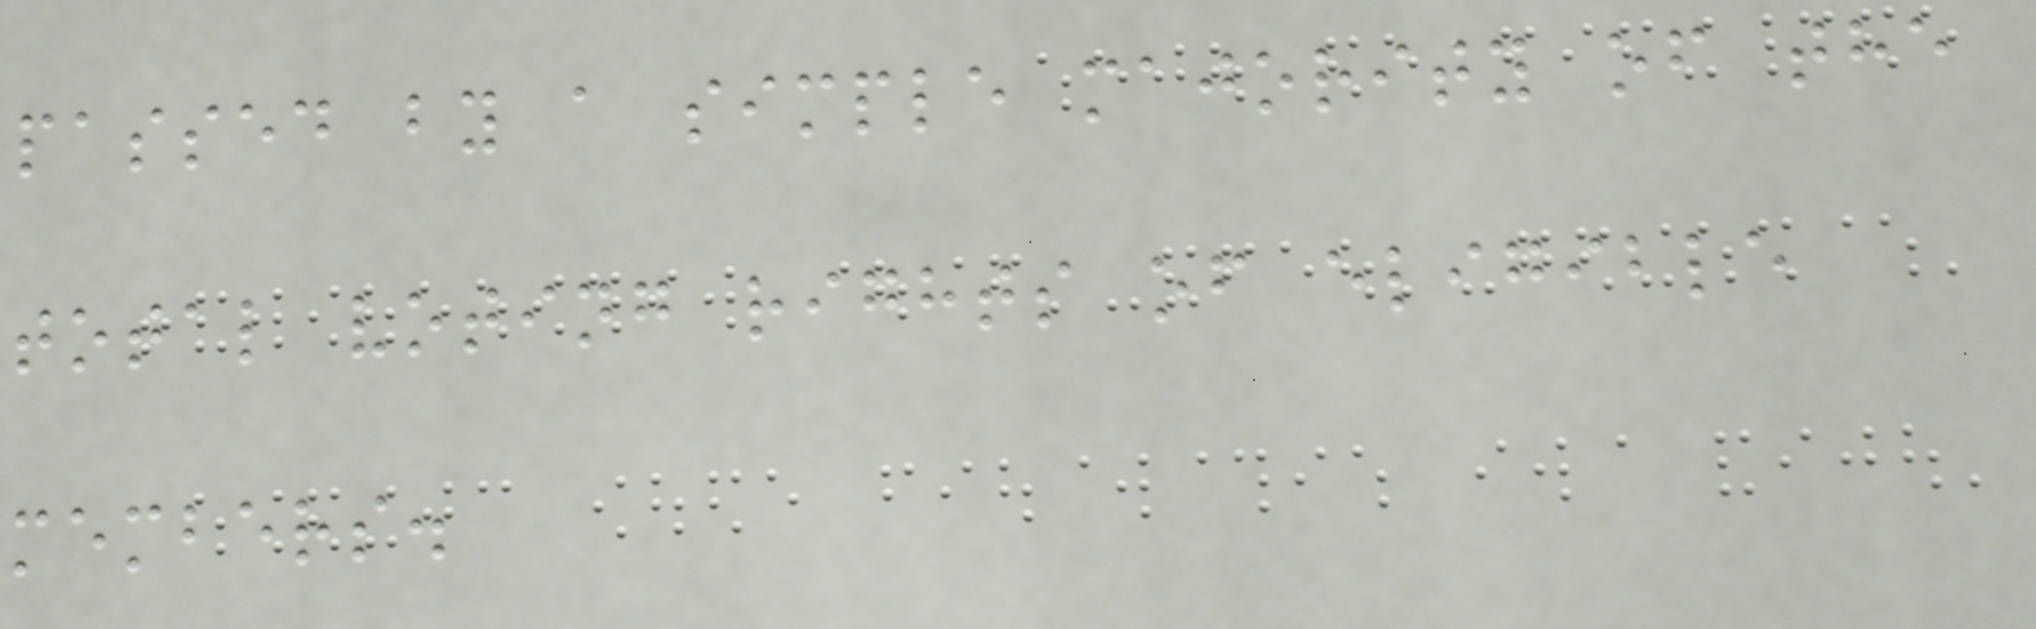passed by a simple majority of the
total voting rights of eligible
members.
